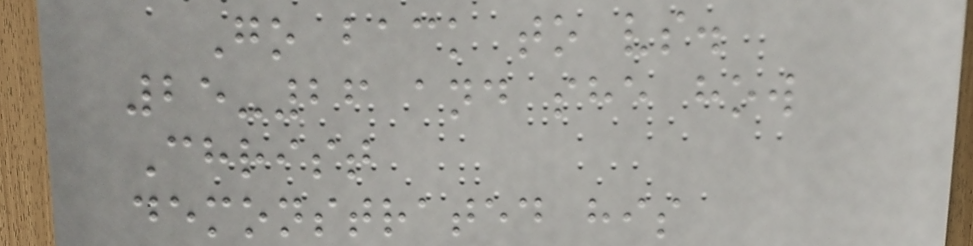Go back to vs.
25-26 and she how
Christ
demonstrated his
